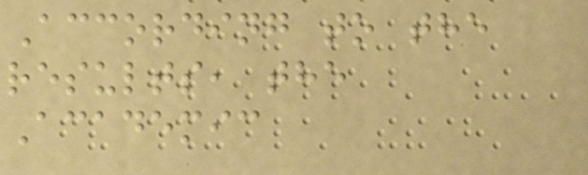According to the
results, the
Academic
